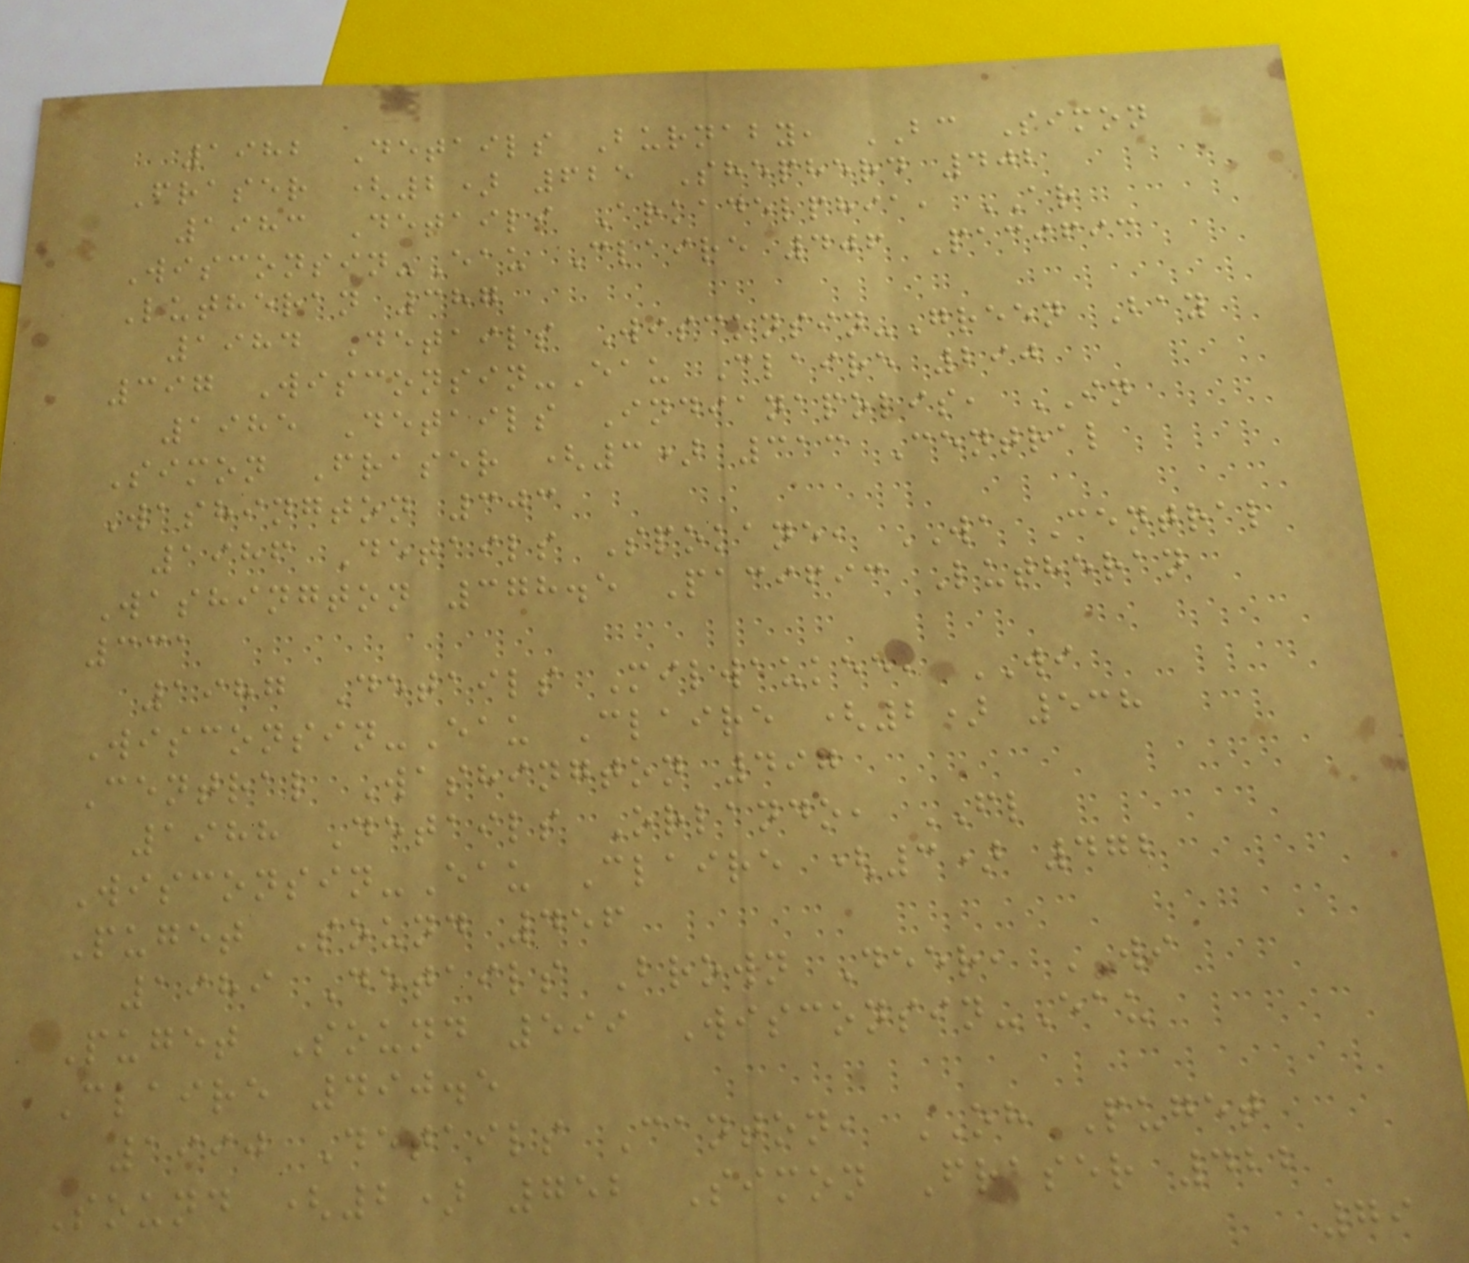1982 Details Burnaby, BC Simon
Fraser (2) 625 Shepherd 402
1983 Details Arkadelphia, AR
Wisconsin-Eau Claire 406 Pacific
Lutheran 387
1984 Details Wisconsin-Green Bay
397 Wisconsin-Eau Claire 290
1985 Details Indianapolis, IN
Simon Fraser (3) 313 Central
Washington 303
1986 Details Spokane, WA Central
Washington 378.5 Pacific Lutheran
331
1987 Details Milwaukee, WI
Wisconsin-Eau Claire (2) 538
Central Washington 497
1988 Details Orlando, FL
Wisconsin-Eau Claire (3) 472
Puget Sound 456
1989 Details Brown Deer, WI
Puget Sound 599 Wisconsin-Eau
Claire 490.5
1990 Details Canton, OH Puget
Sound (2) 752 Simon Fraser 422
79
